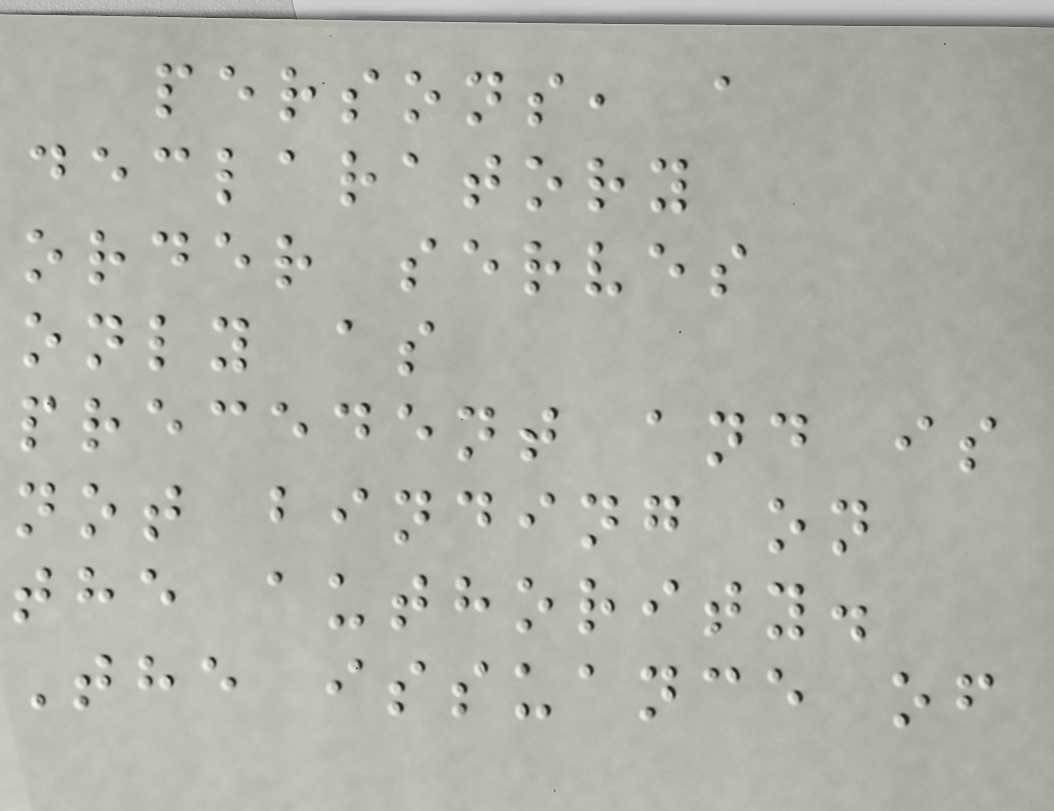persons, a
declaratory
order serves
only as
precedent and is
not binding on
the authority.
The issuance of
